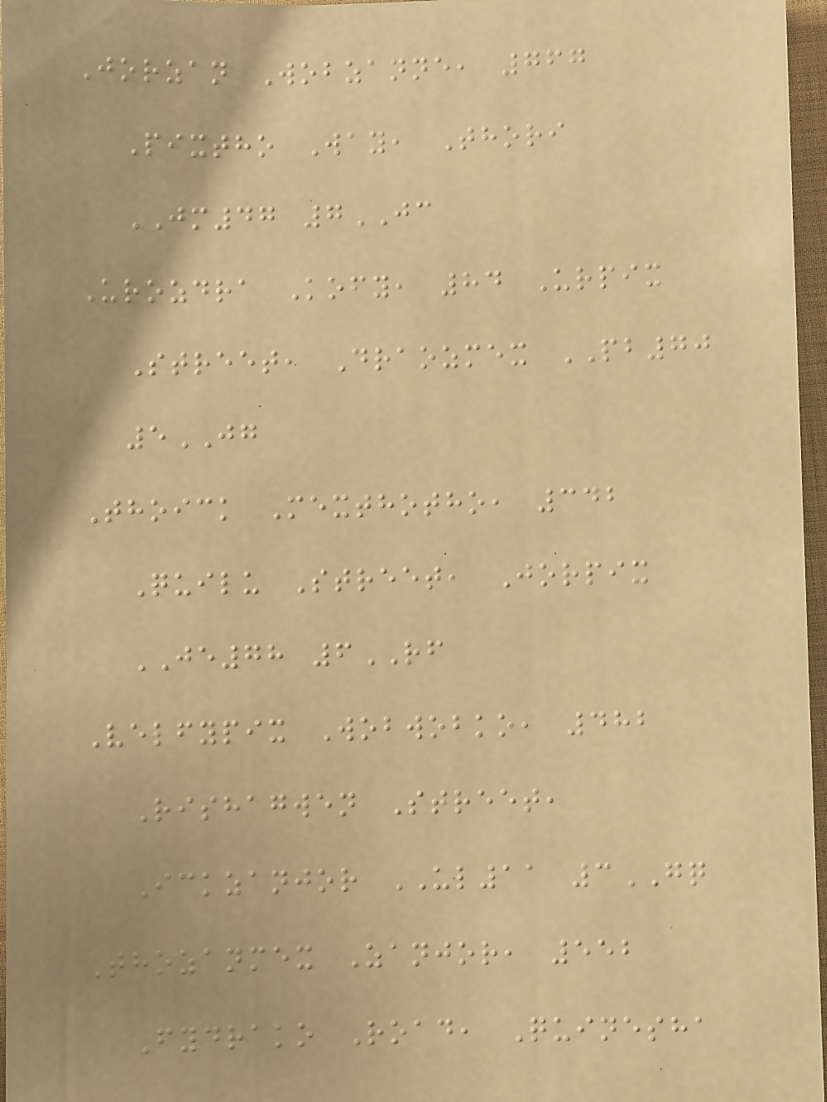Jorzan Wobzanne, 767
Pixtho Way, Thori
JM47 7JC
Urozdra Kofy, 84 Urpix
Street, Draozmex PB70
5JG
Thoick Mexthotho, 342
Quilu Street, Jorpix
JE78 6RF
Velfypix Wobwobko, 482
Rishagwen Street,
Ickzanjor UL11 3GQ
Thozanmex Zanjor, 552
Fydrako Road, Quinesha
